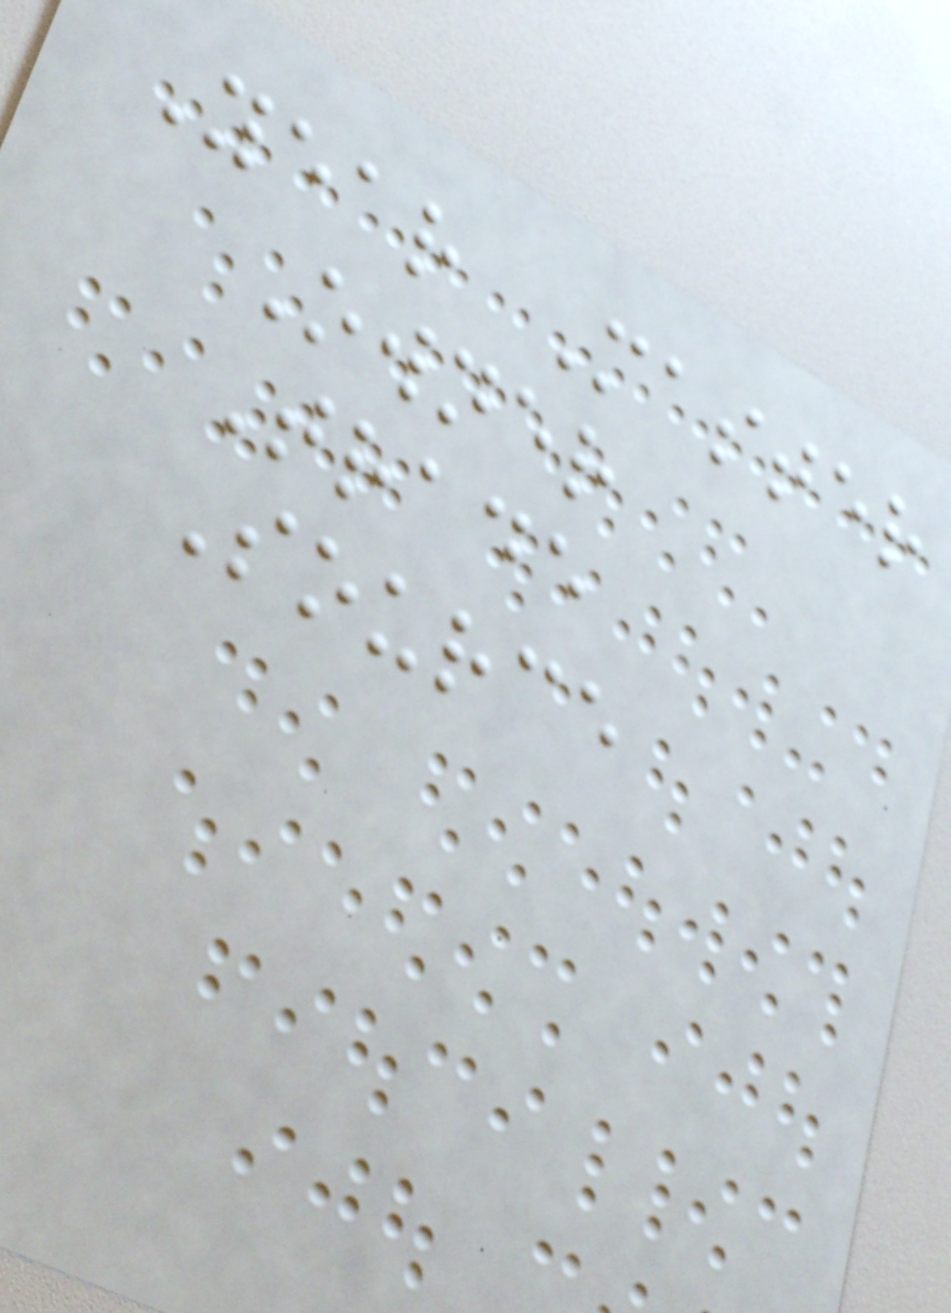Year Master
Owner
Trade
Source
